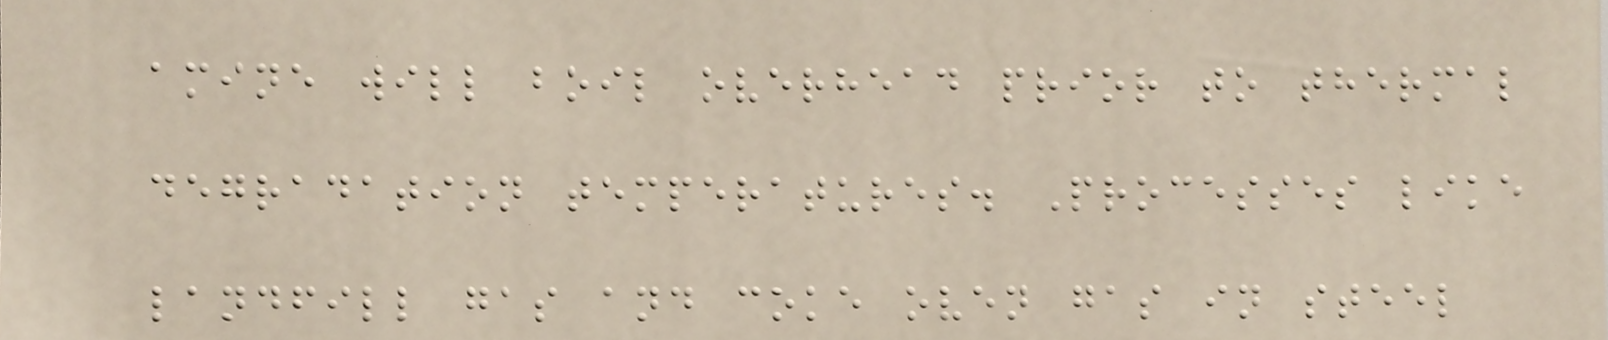amine will boil overhead prior to thermal
degradation temperatures. Processes like
landfill gas and coke oven gas in steel
